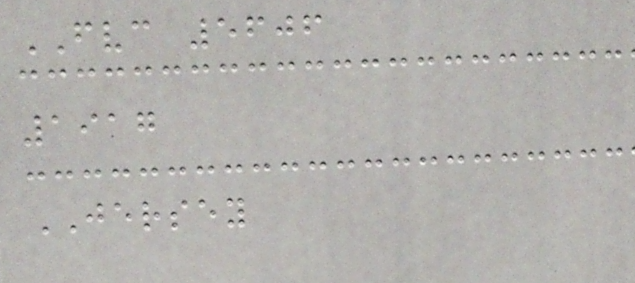FVC 5606
1917
JERSEY
